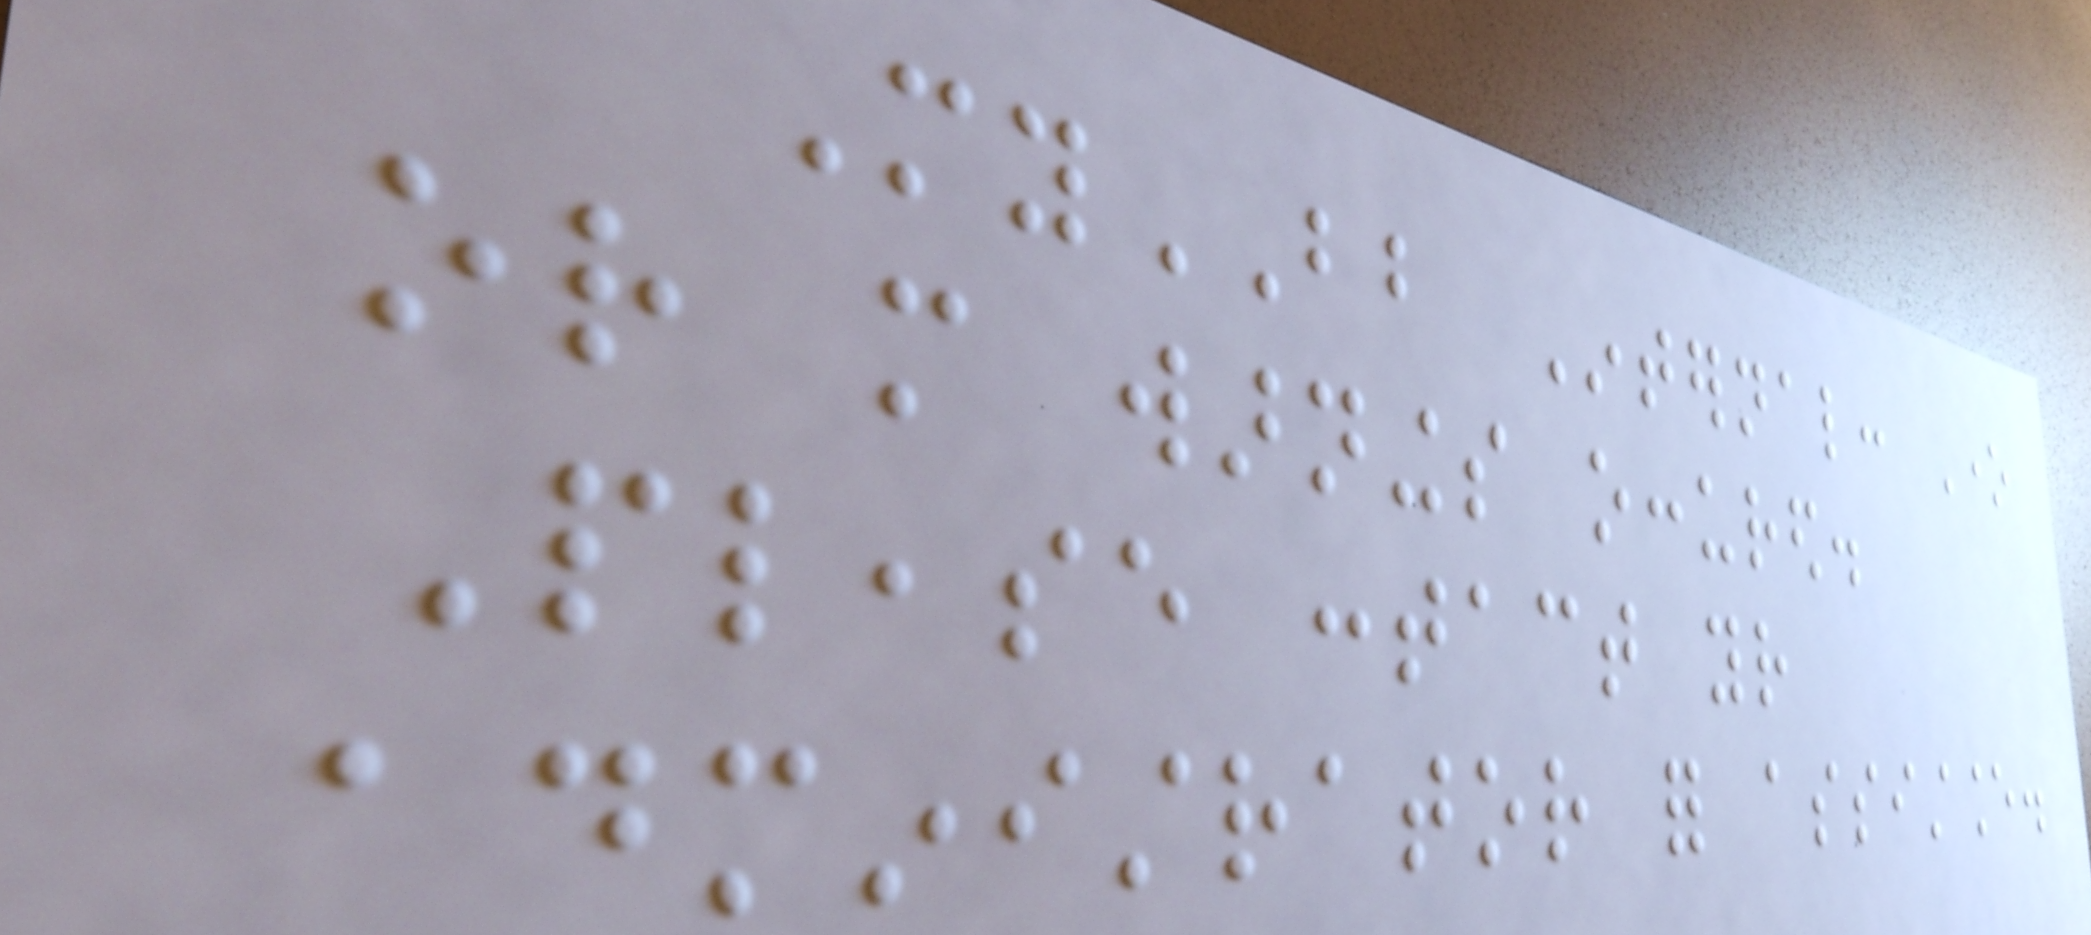MyBB Internal: One
or more warnings occured.
Please contact your
administrator for assistance.
